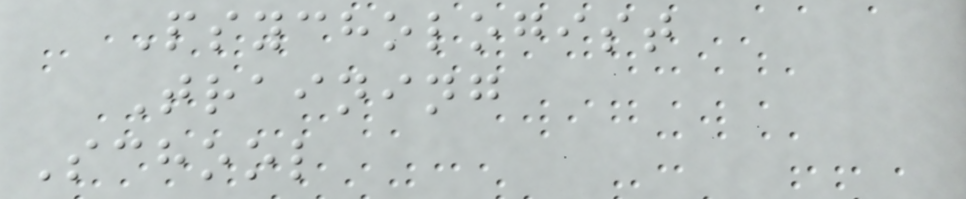Psychologist
Training
School
